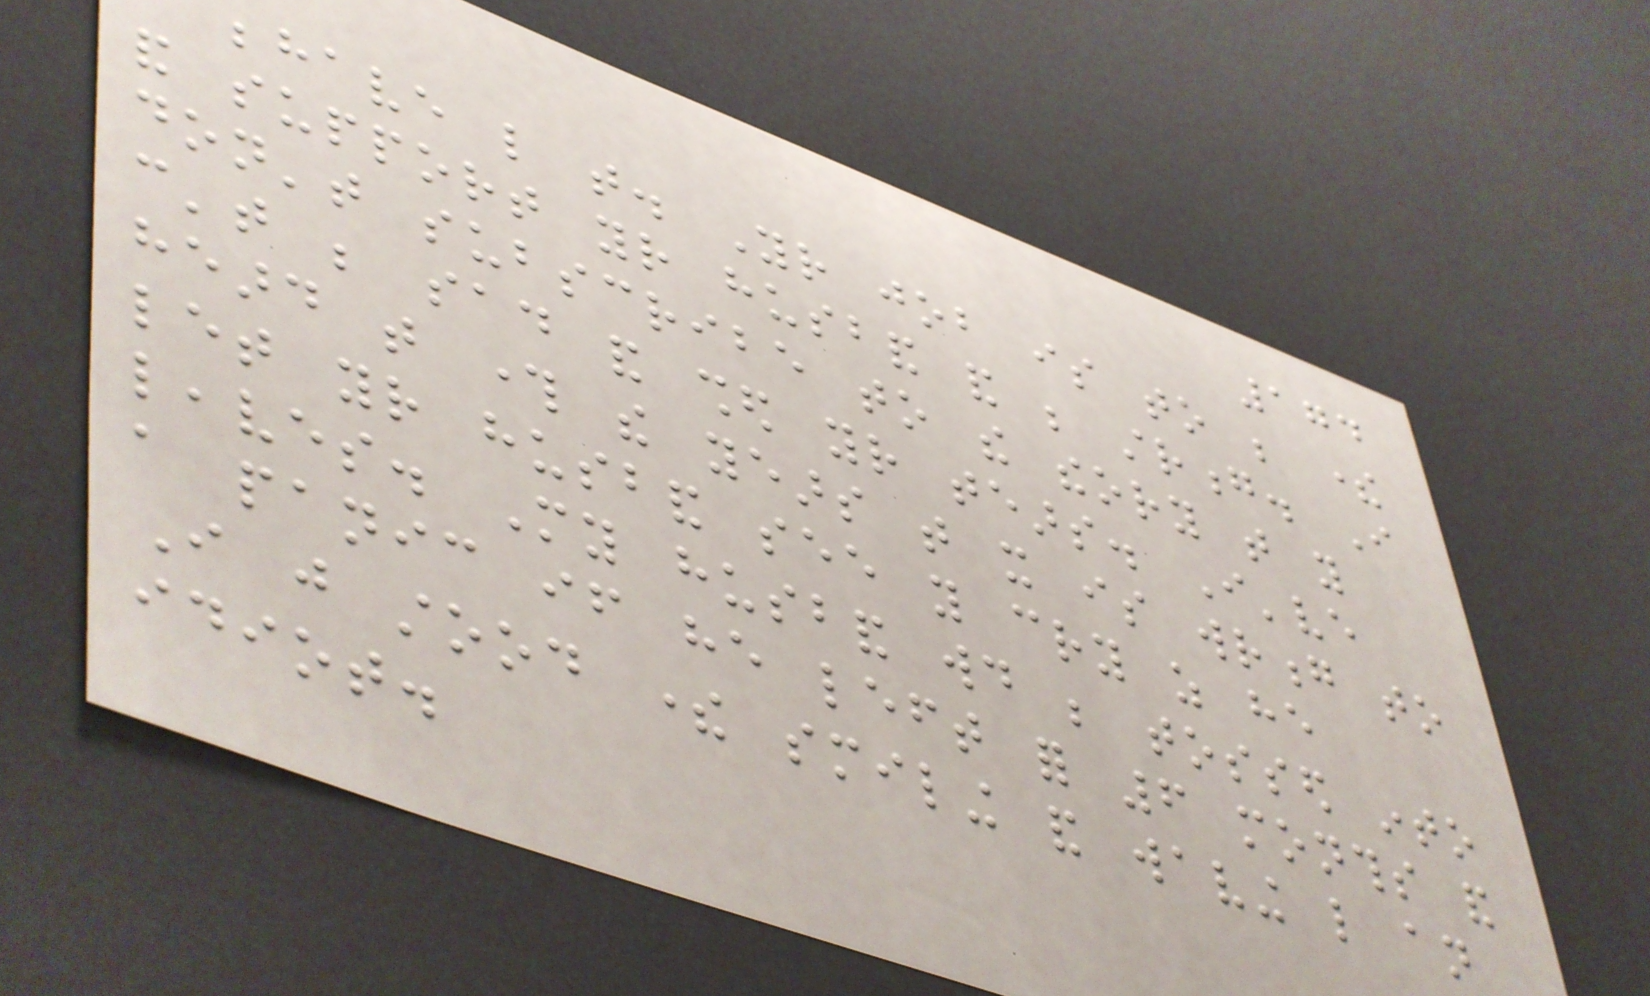174
behave like that. Your job is to be there
and support your husband and be strong. I
don't subscribe to the theory that you
can't be sad and shed your tears. I've
heard that through the years that it is wrong to
let your husband see you cry as he
leaves. My husband would be tossed into
a panic if he left for 6 months and
I just stood there smiling and waving like an
idiot.
